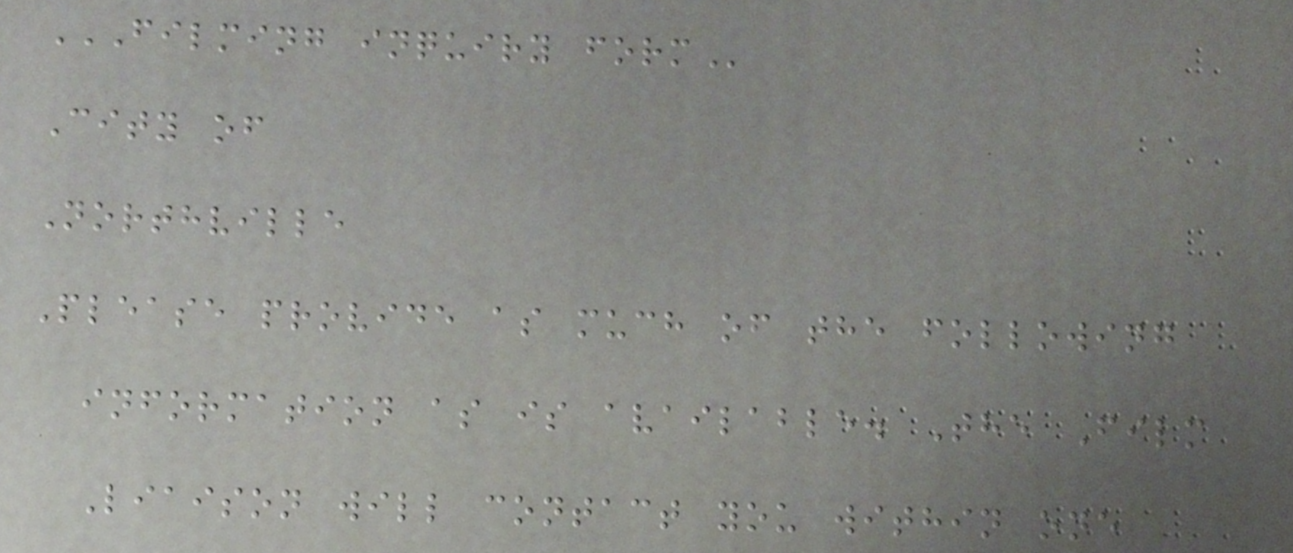FILMING INQUIRY FORM
City of
Northville
Please provide as much of the following
information as is available. The Film
Liaison will contact you within one
